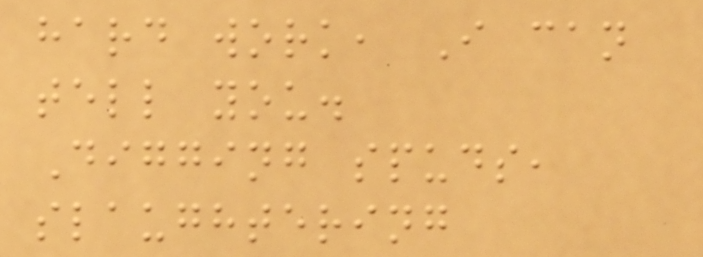hard work, I can
tell you.
Digging spuds,
slaughtering
